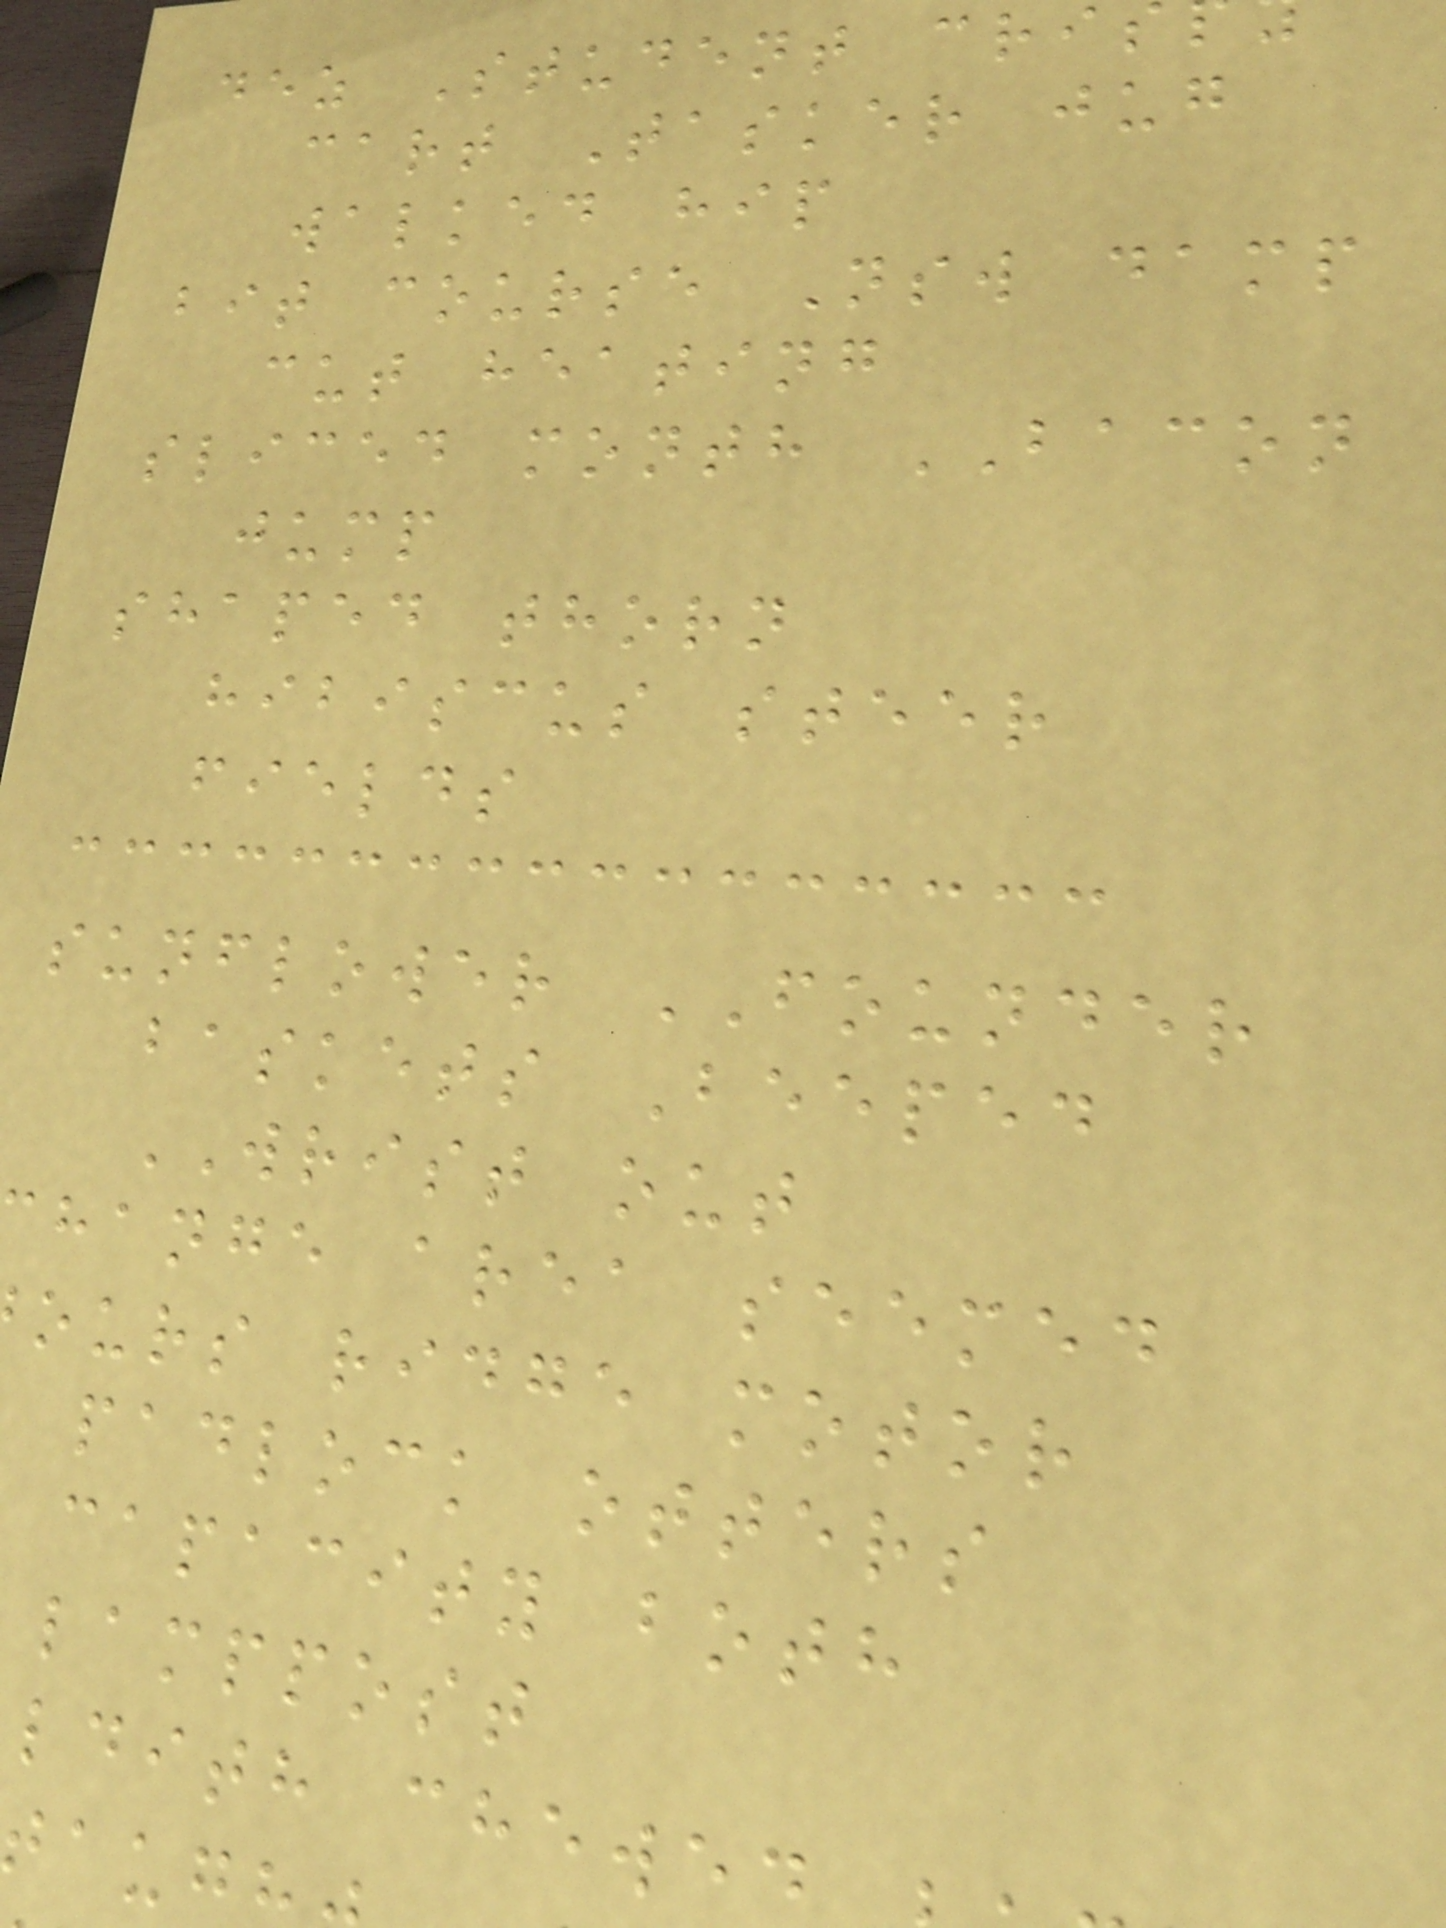dez Student cri
cart Tasker jug
walked hip
bit course Nsw damp
cut heating
sliced month BACON
jump
shaped thorn
hibiscus steer
fields
sunflower FOUNDER
baskets Beeped
WRIST out
hange area seemed
ours ridge motor
padlock otters
capacity both
lamppost
ldith chewed
